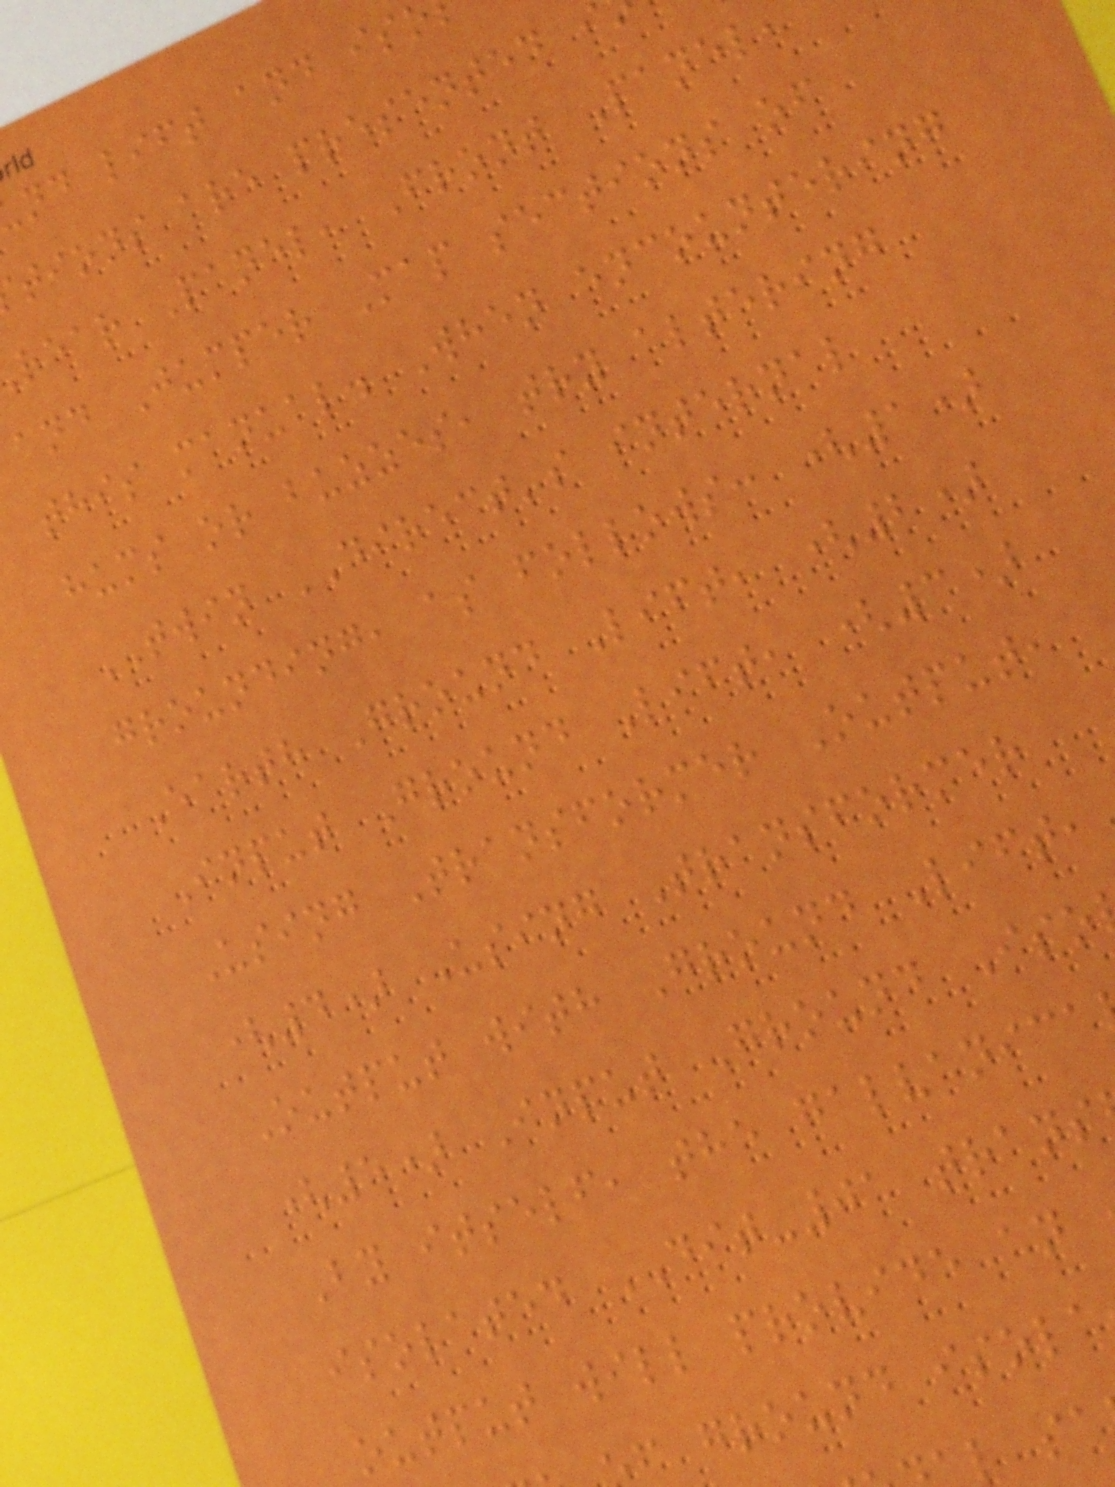nd lift and iso
tions are presented i
rear Panel, Front Panel,
and Jumper Map sections of
this manual. When encountering
hums or buzzes, try altering
TWIN DIRECT's internal
grounding, as follows: (1)
Earth Ground Lift, (2)
Input Ground Lift, (3)
Using Transformer Output,
(4) Using Transformer
Output with Ground Lift,
(5) Input Ground Iso
By itself, the galvanica
isolated DIT-01 trans
output will provide an
f ground isola
